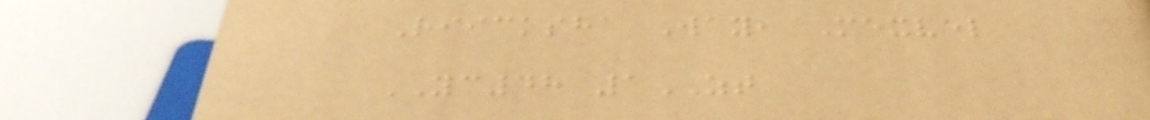Riicksha Way, Mexvel
YC48 1ZT
